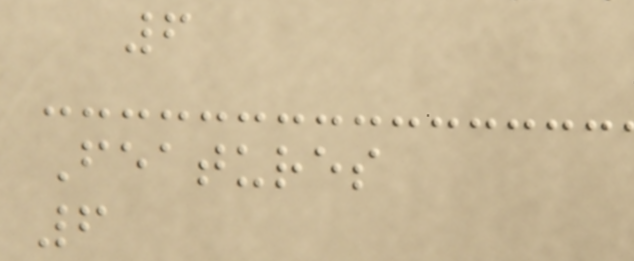6
Features
6
